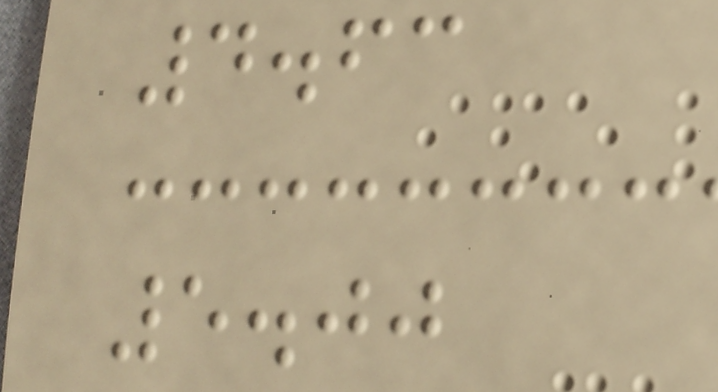4.63
5.00
